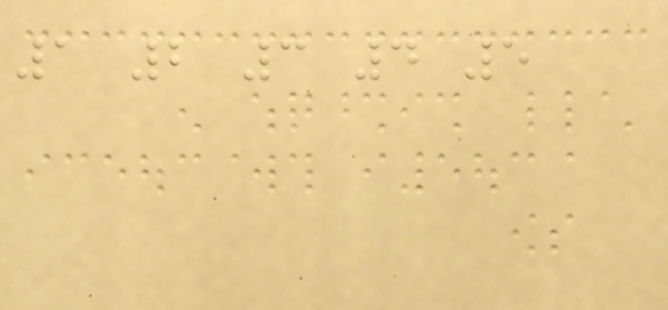1 2 3 4 5
